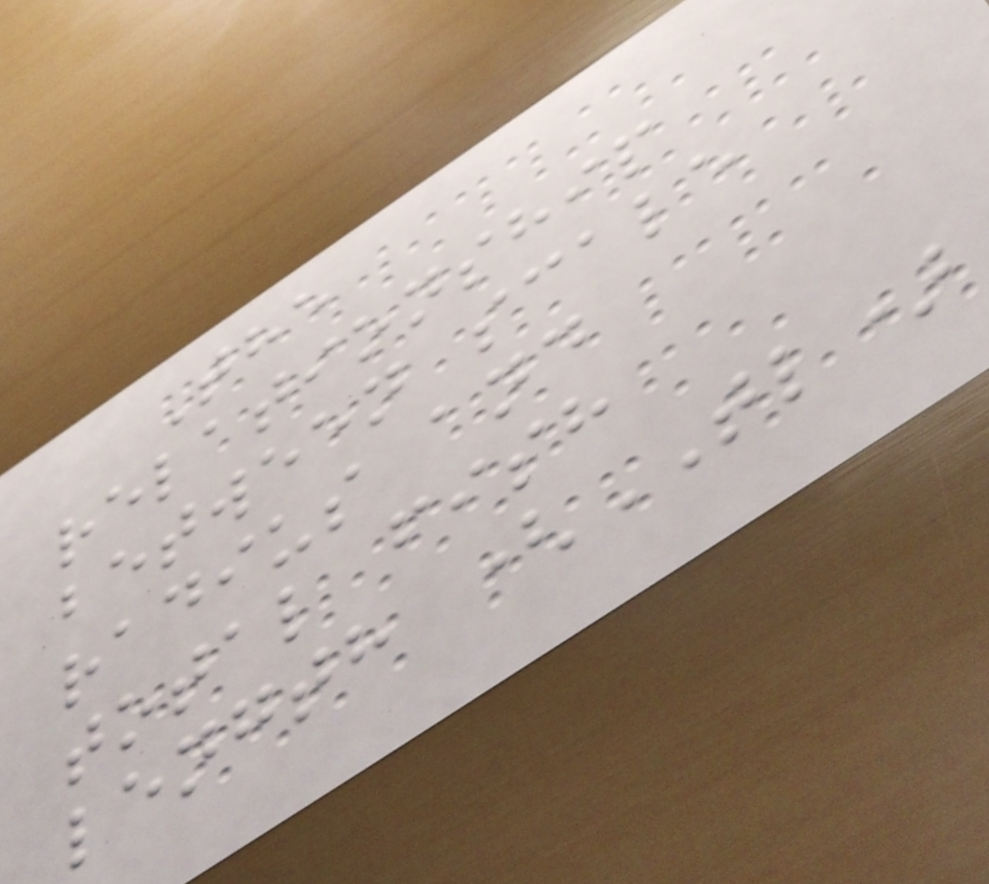The
relationship
between scale
radius and
total fish
length (TL)
